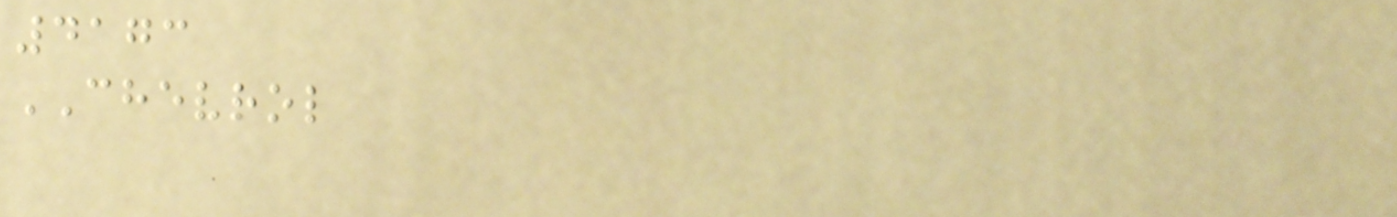4173
CHEVROL
